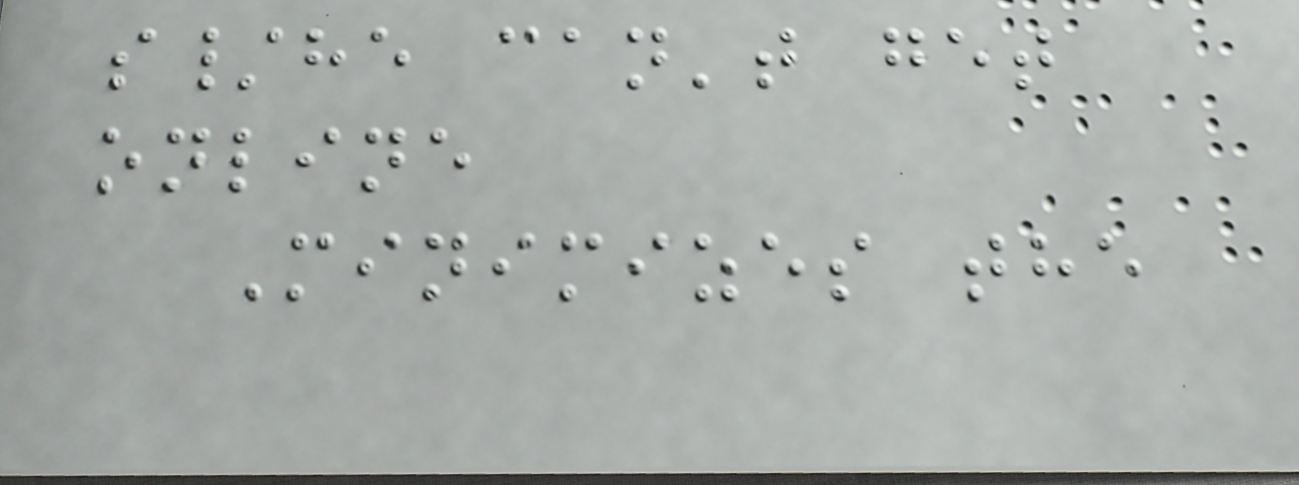s/he can't get
online
Minimizes the
